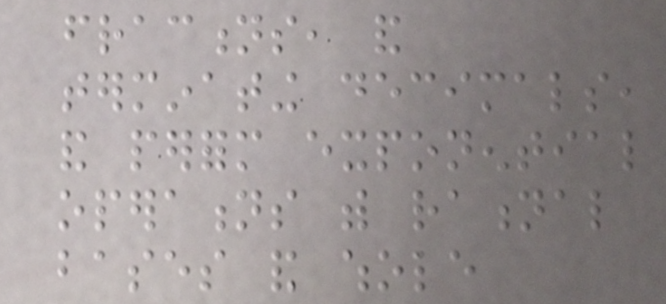fractions, and
terminating decimals,
and perform exponential
operations with rational
bases and whole
